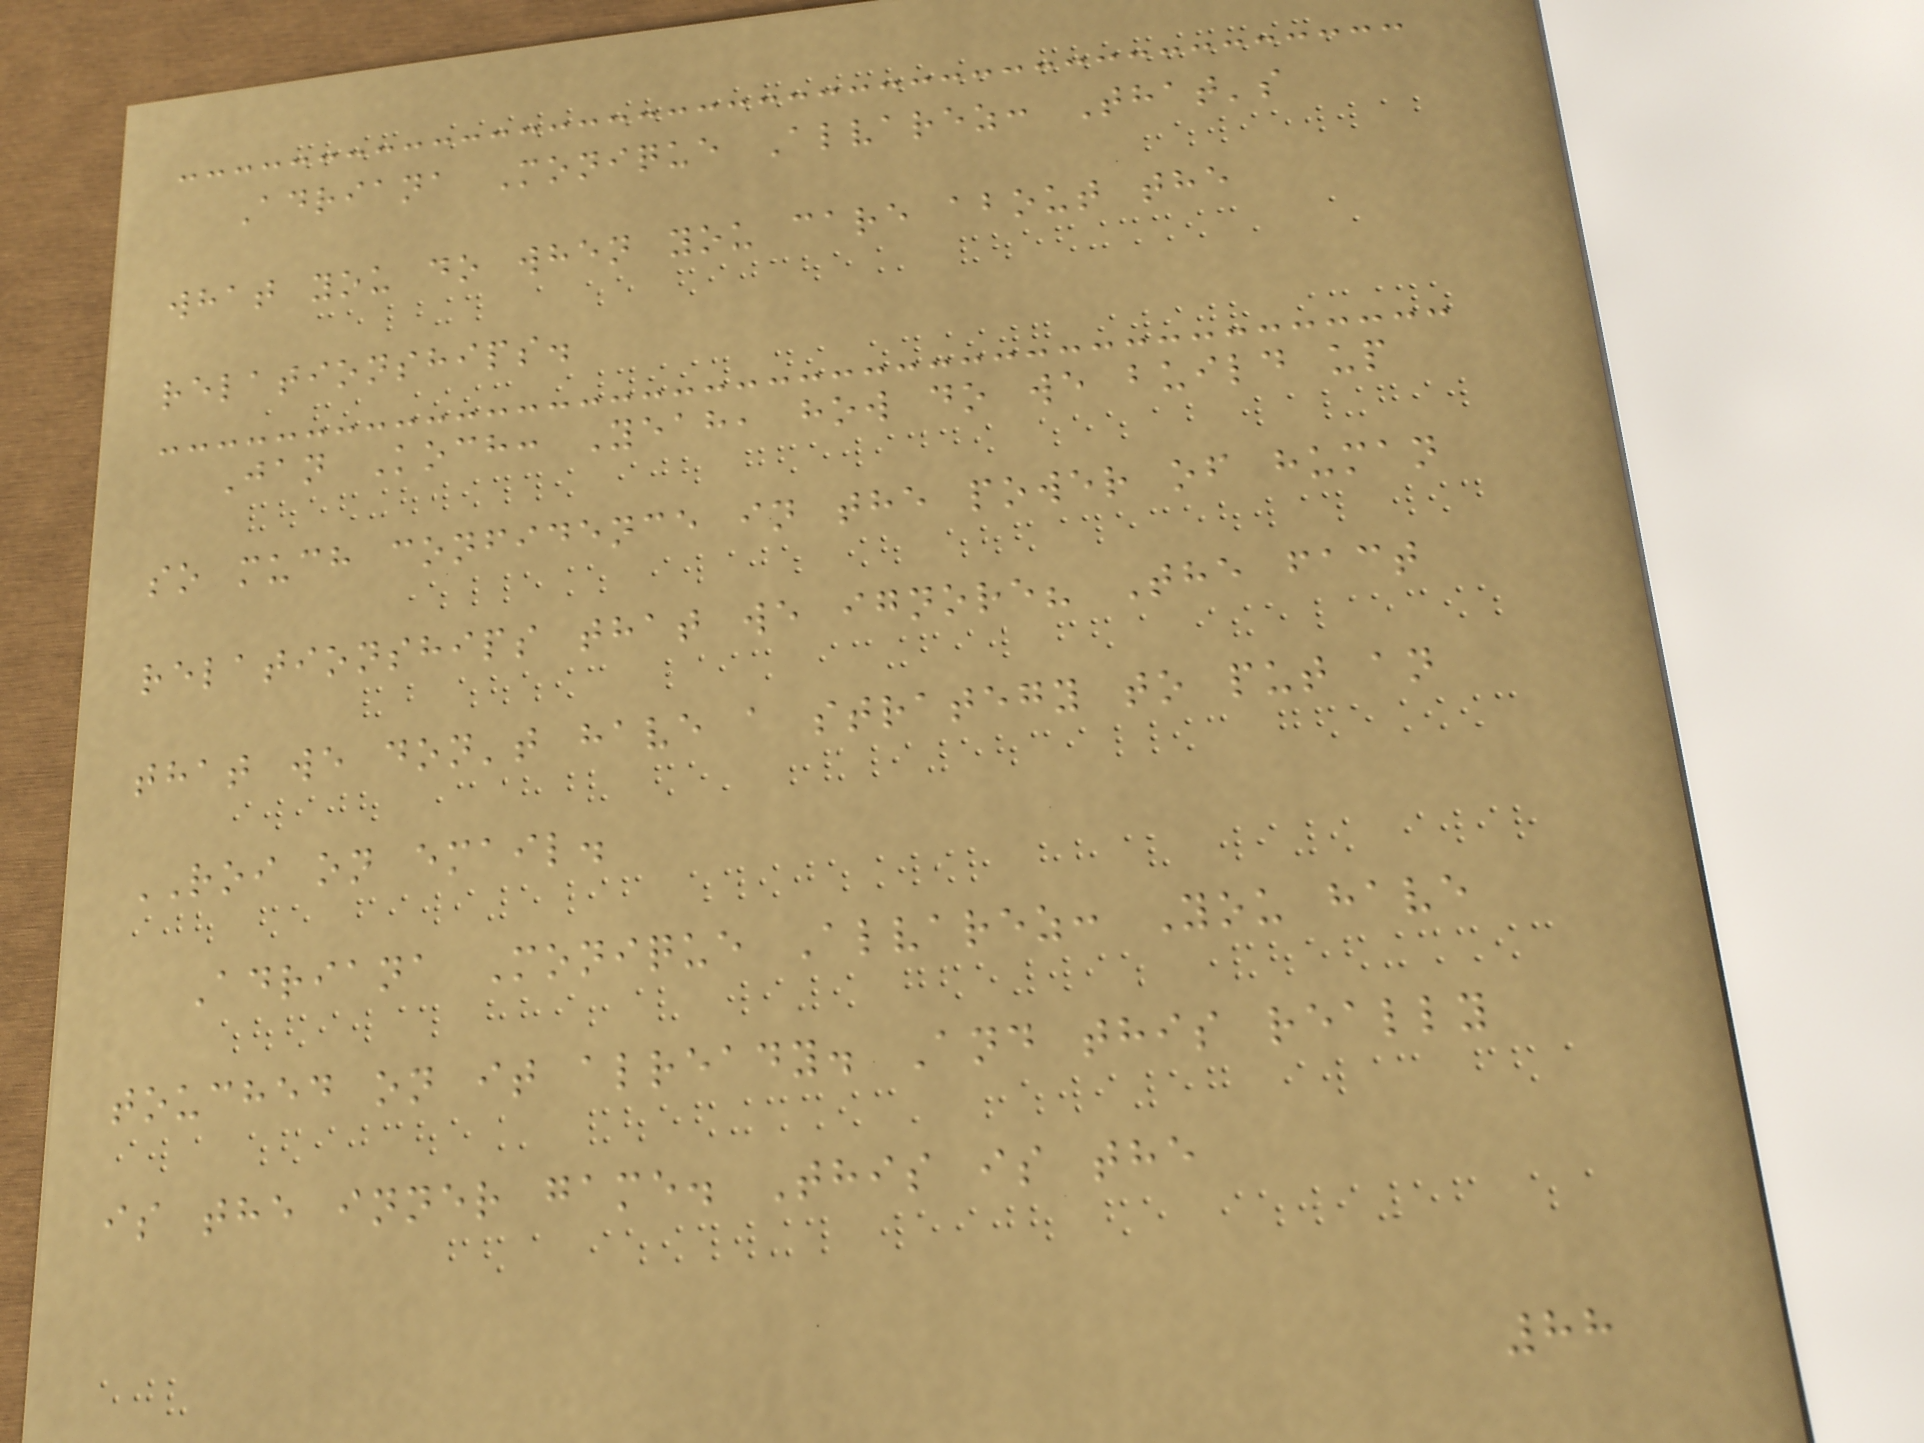Adriana Monique Alvarez: That's
what you do when you care about the
relationships.
Jan Koch: Yeah, how do we build up
so much confidence in the power of human
relationships that we ignore? The fact
that we don't have a strategy to put an
ROI on email.
Adriana Monique Alvarez: You have
touched on it already. And this really
is the inner game. This is the
88
